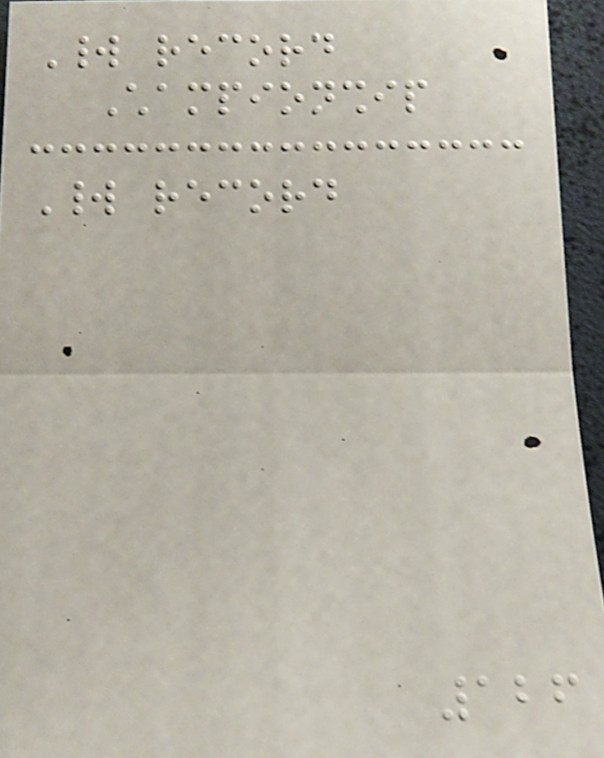World record
Championship
World record
126
